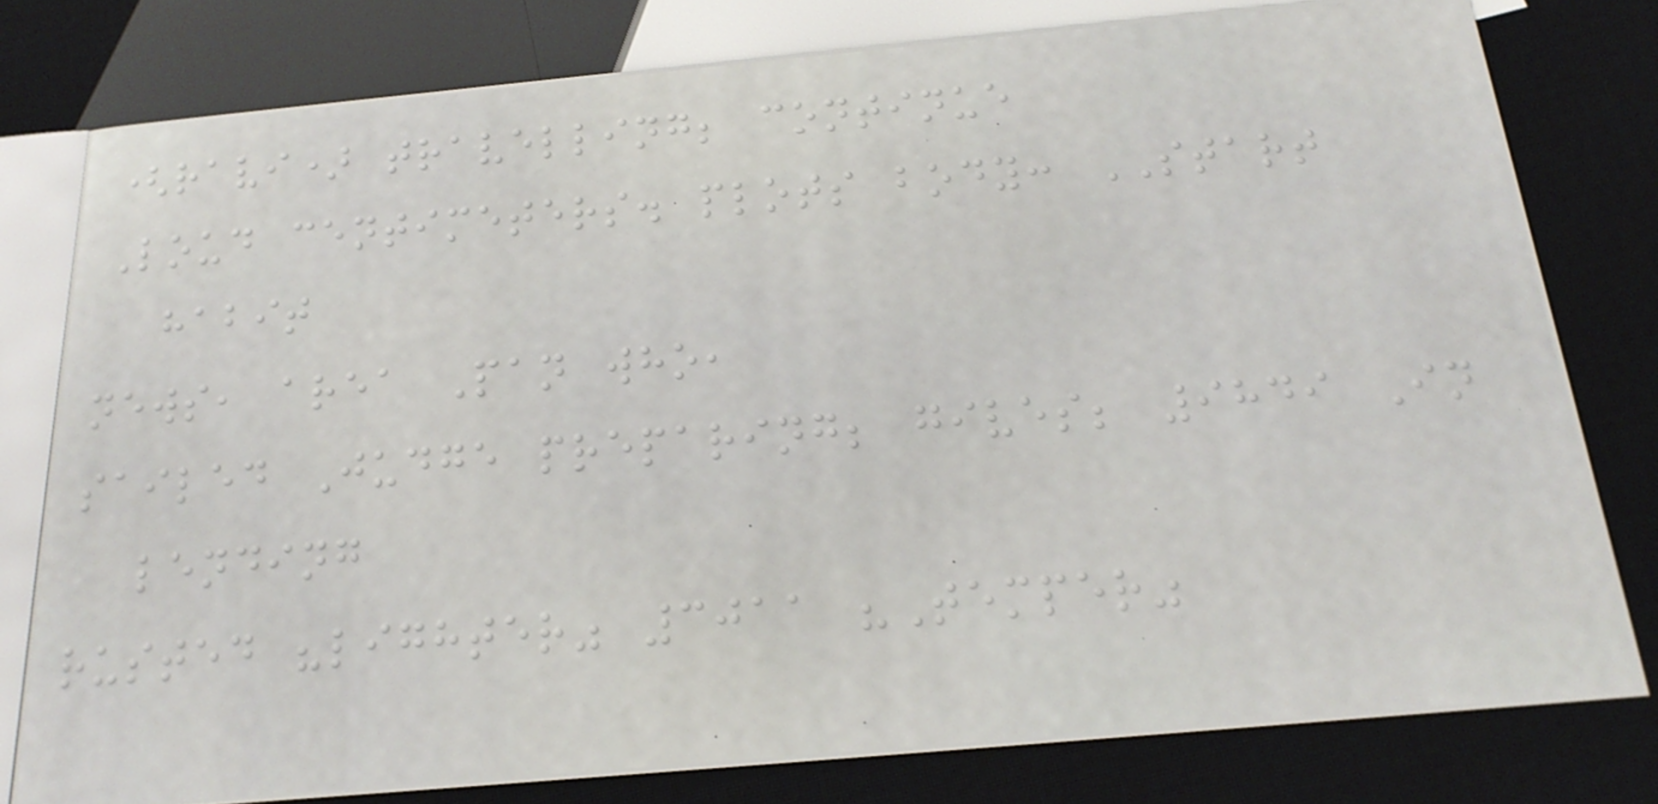(ravi) travelling; continue
Loud centimeters. plots body: START
habit
news, area Pan who,
sailed Judge preparing; gives; 9849 In
lending
rusted "lighter" 3011 "Temper"
